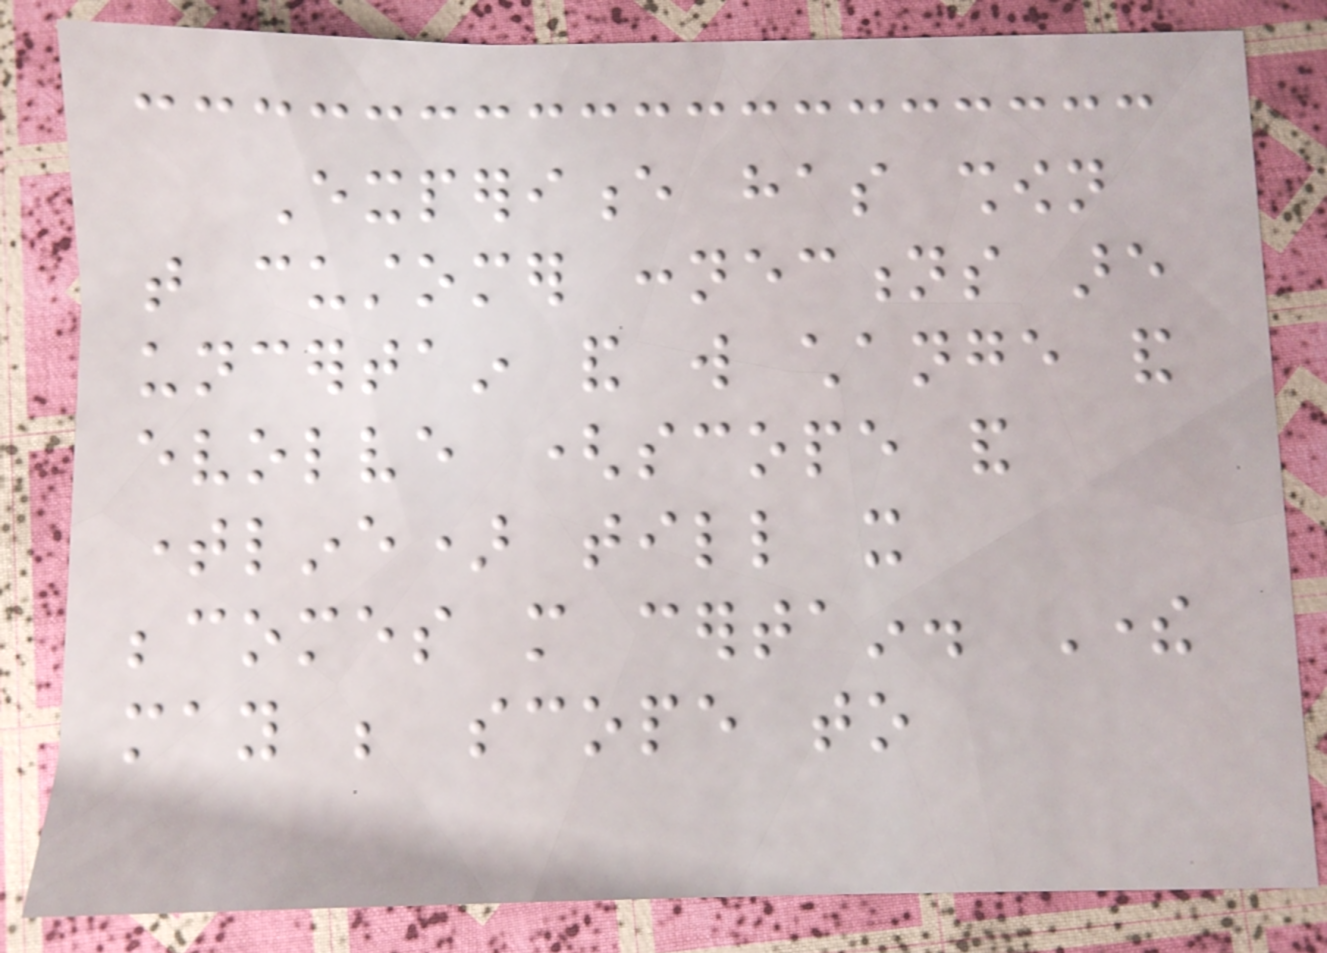Experience has shown
that customer connections are
uncertain and will change and
evolve (scope and
timeline) till it
becomes more certain. There
may be scope to
